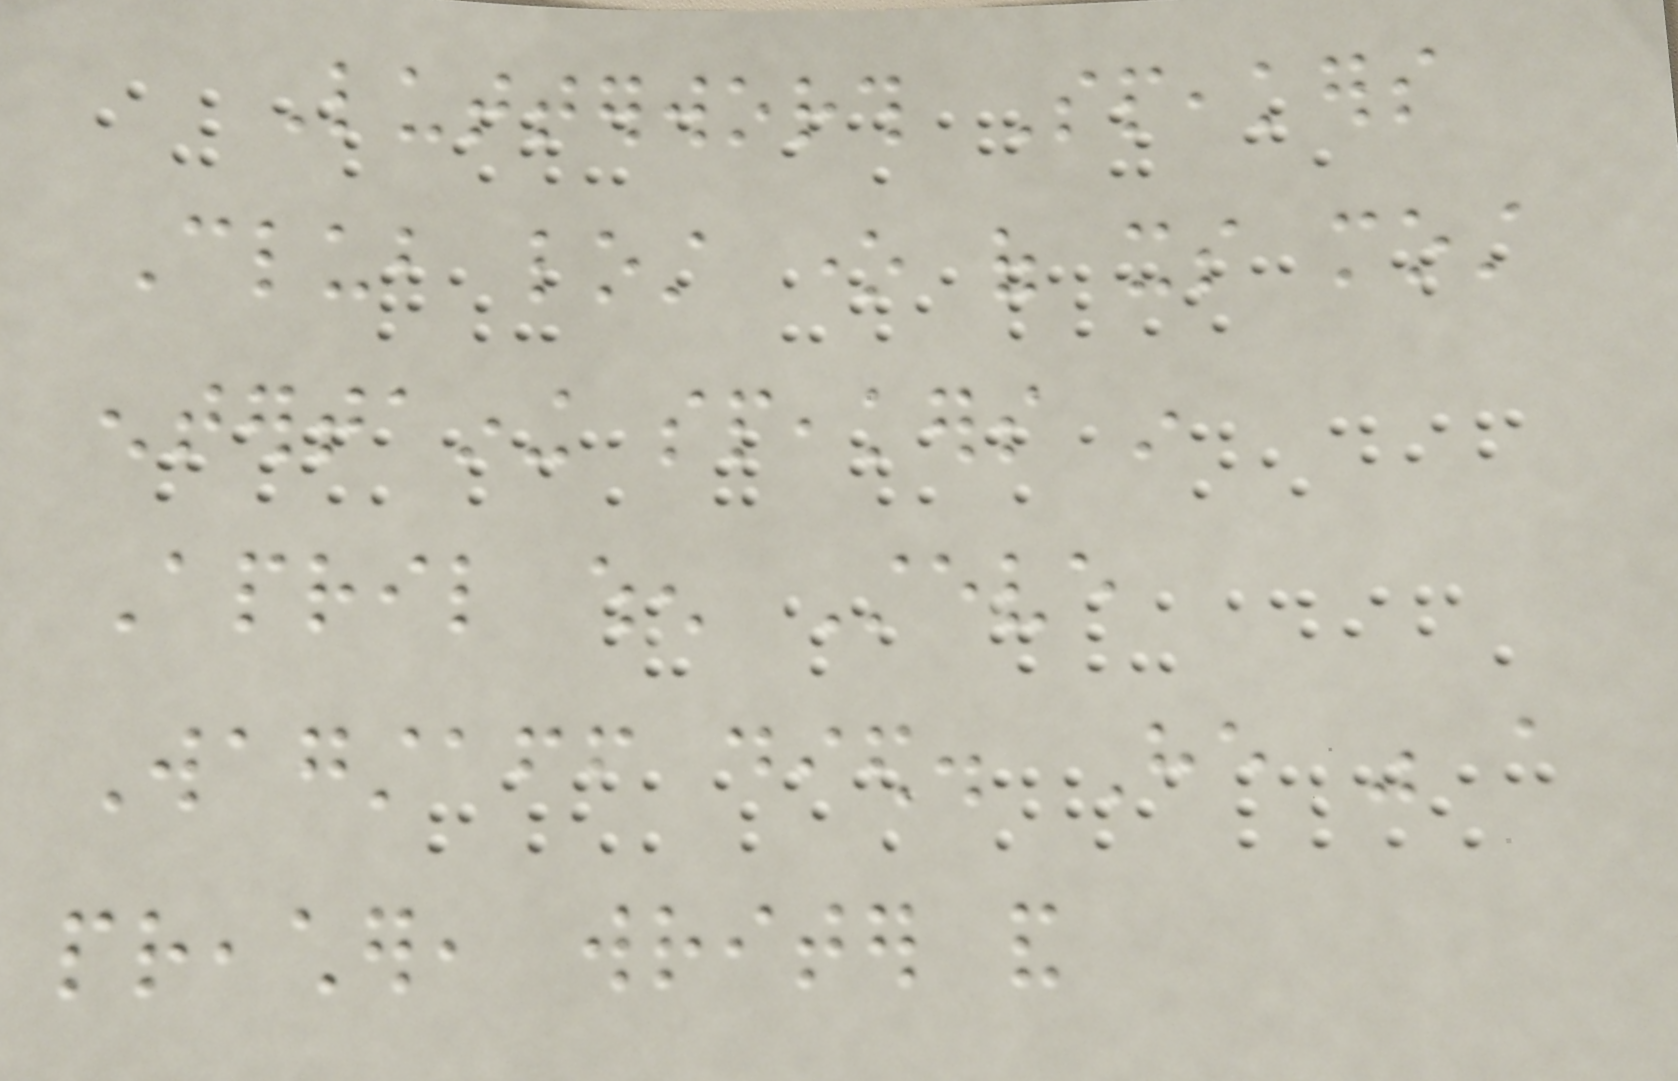Lutterworth Speakers
Club lost one of its most
entertaining speakers in
April when Steve
Wagstaff died. He was a
preacher, writer and
